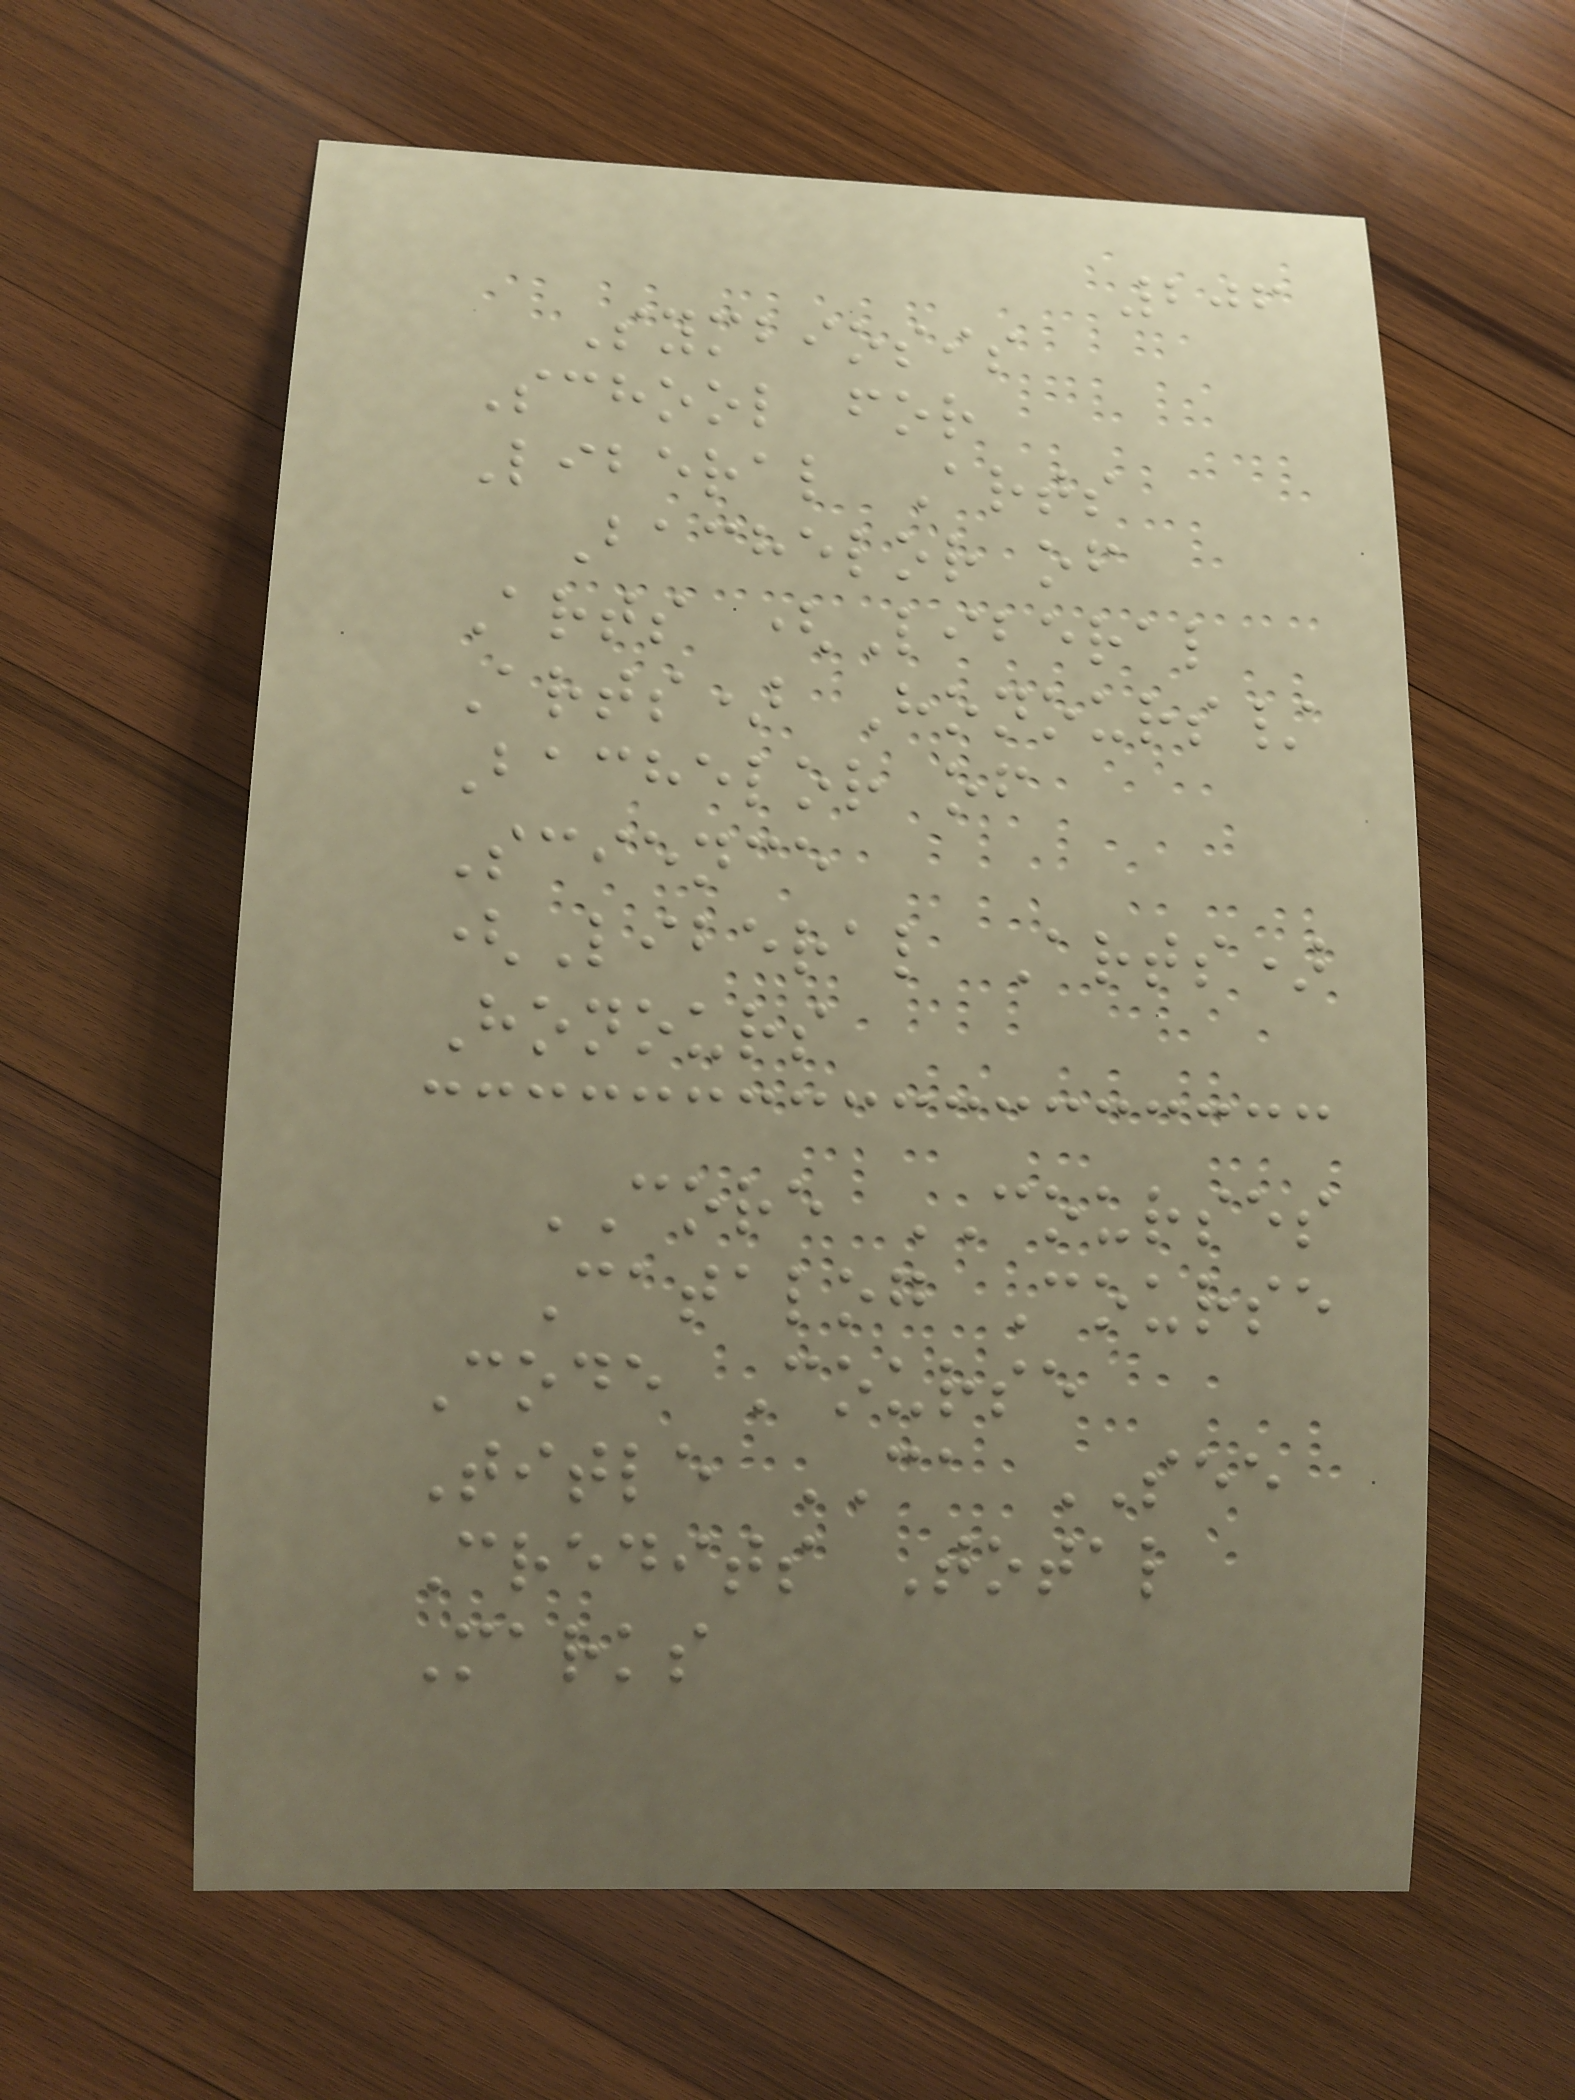206
Symbiosis
School for
Liberal Arts
Bachelor of
Arts (Liberal
Arts) Honours/
Bachelor of
Science
(Liberal Arts)
Honours
CORE COURSES
Catalog Course
Code Course
Title CA SEE
Credits Total
Marks
